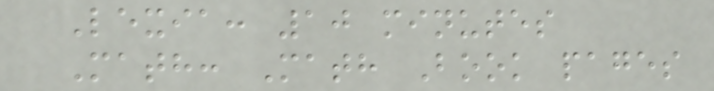Lexia: 10 minutes
Math: Math Book pages
